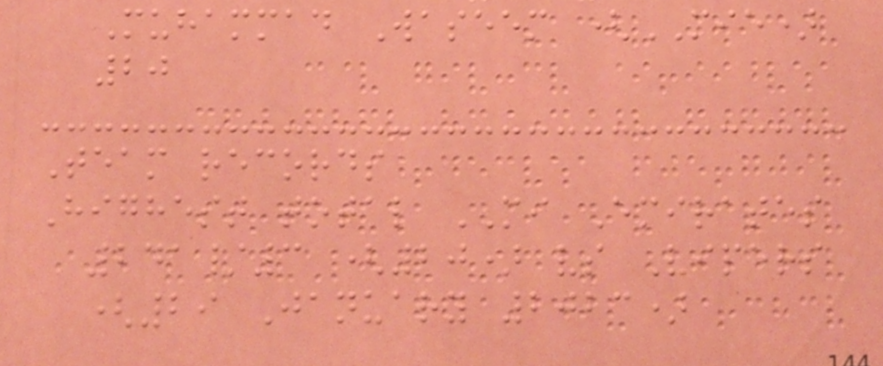Muhammad Waseem (MIE)
20
Team records
Highest total MI Emirates
241/3 (20) vs Vipers
(29 January 2023)
